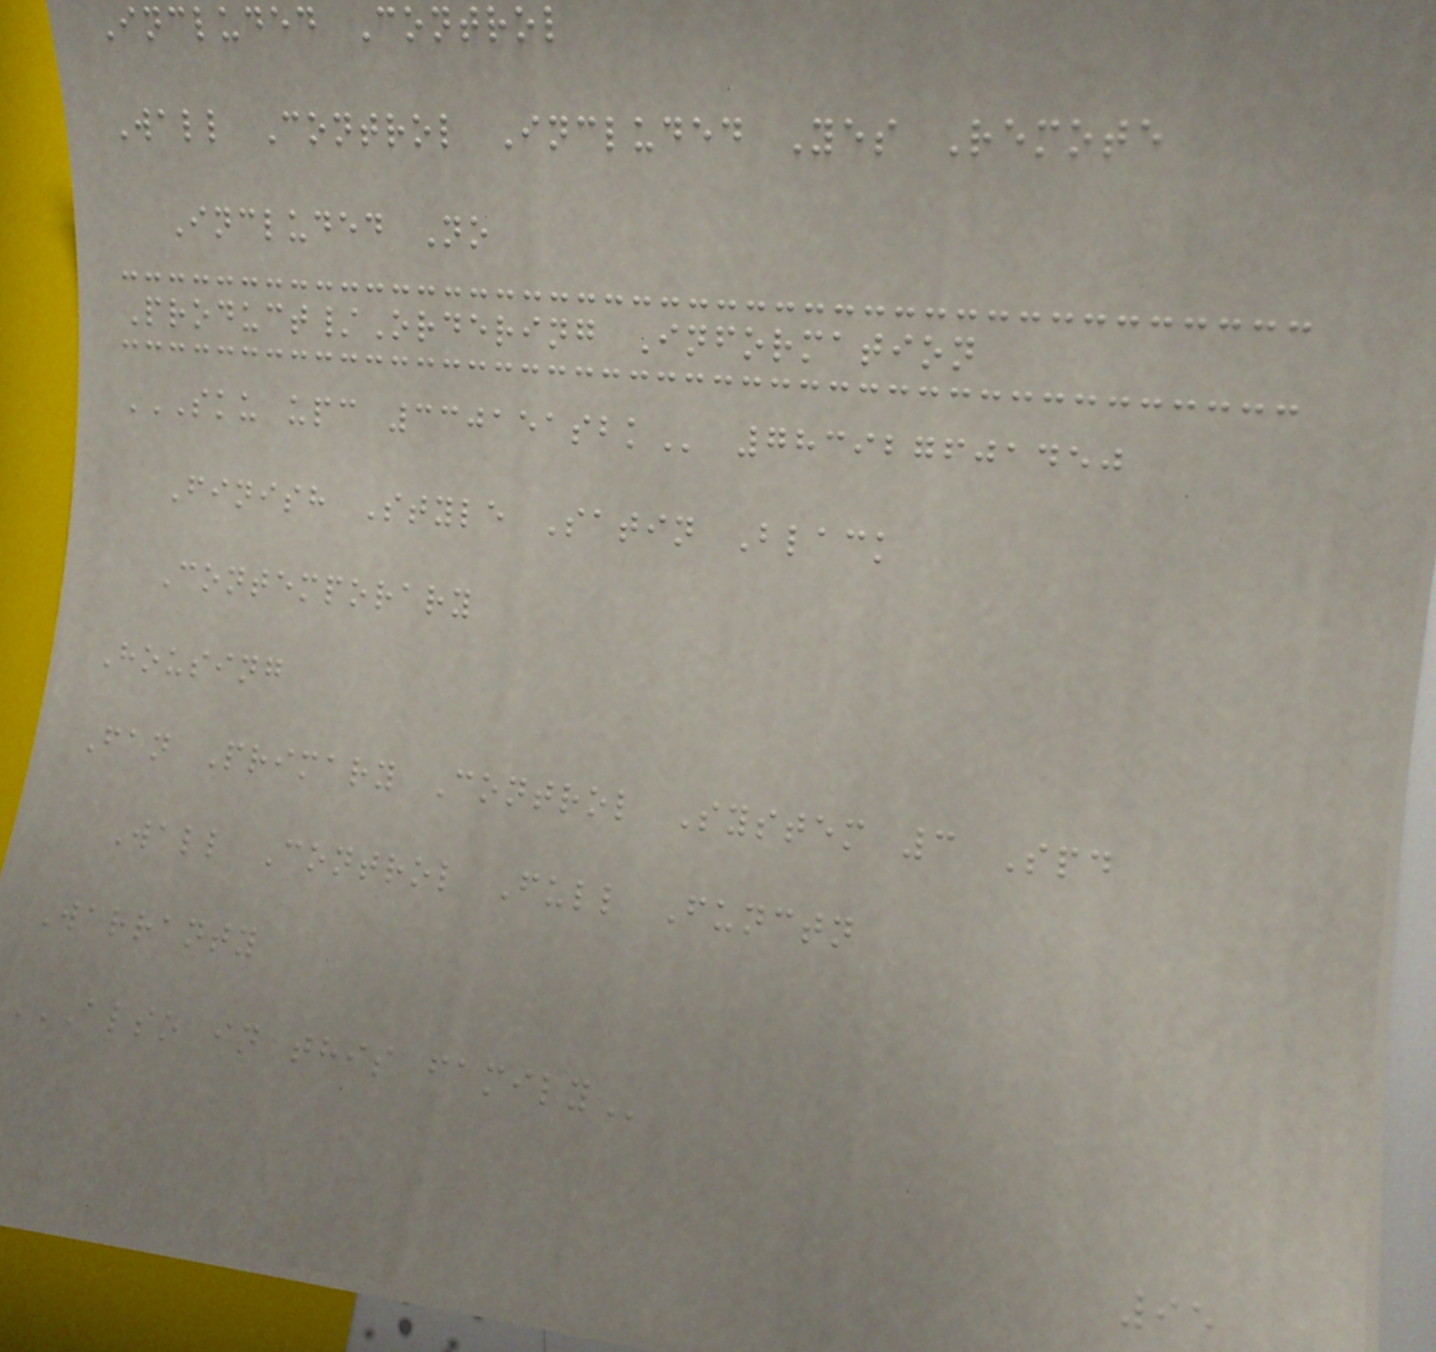Included Control
Wall Control Included Yes Remote
Included No
Product/Ordering Information
SKU UPC 330151SBK 783927601450
Finish Style Satin Black
Contemporary
Housing
Fan Primary Control System 3 Spd
Wall Control Full Functn
Warranty
ALSO IN THIS FAMILY
95
